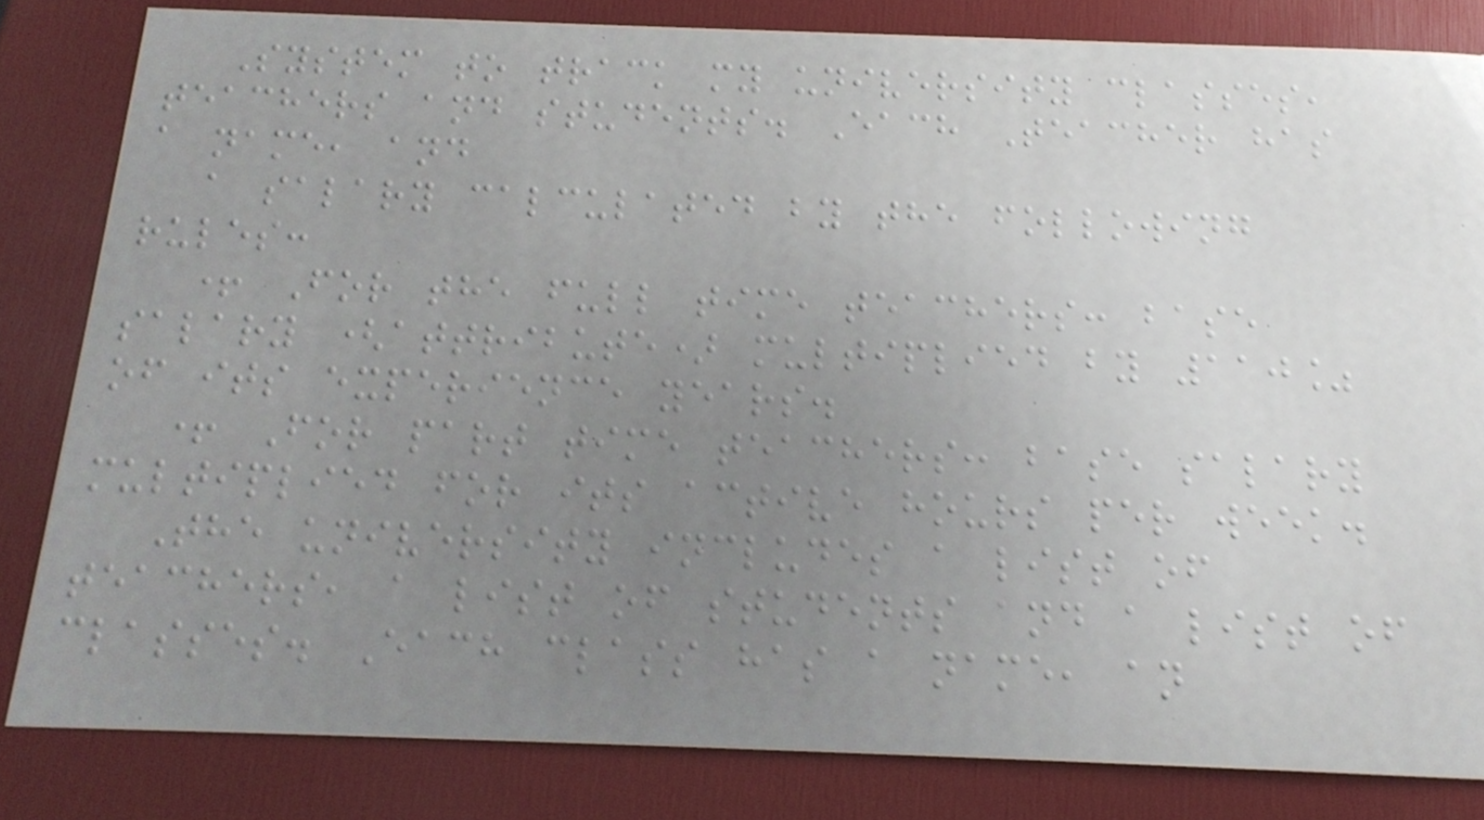System to track my university classes,
teachers and students. Each Teacher has
a name, and
a salary calculated by the following
rules:
+ For the full time teachers: base
salary (attribute) multiplied by 110%
of its experience years.
+ For part time teachers: base salary
multiplied for its active hours per week.
The university includes a list of
teachers, a list of students and a list of
classes. Each class has a name, an
